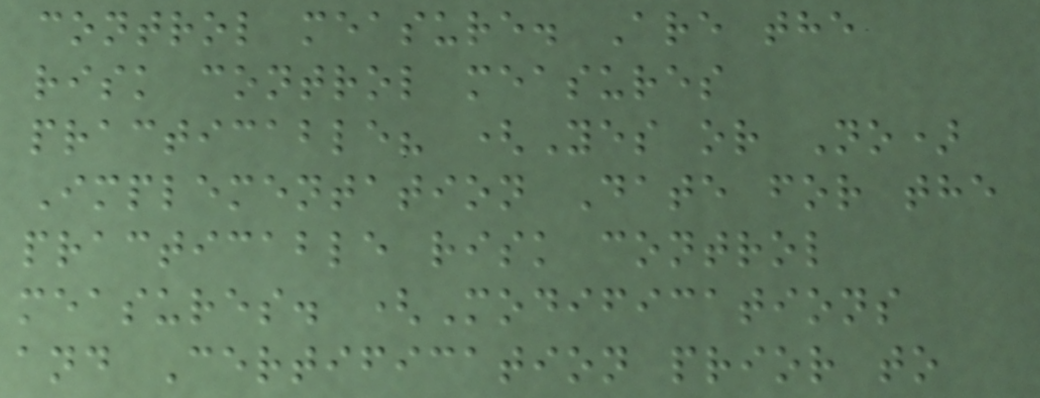control measure. Are the
risk control measures
practicable? (Yes or No)
Implementation Date for the
practicable risk control
measures. (Modifications
and Certification prior to
